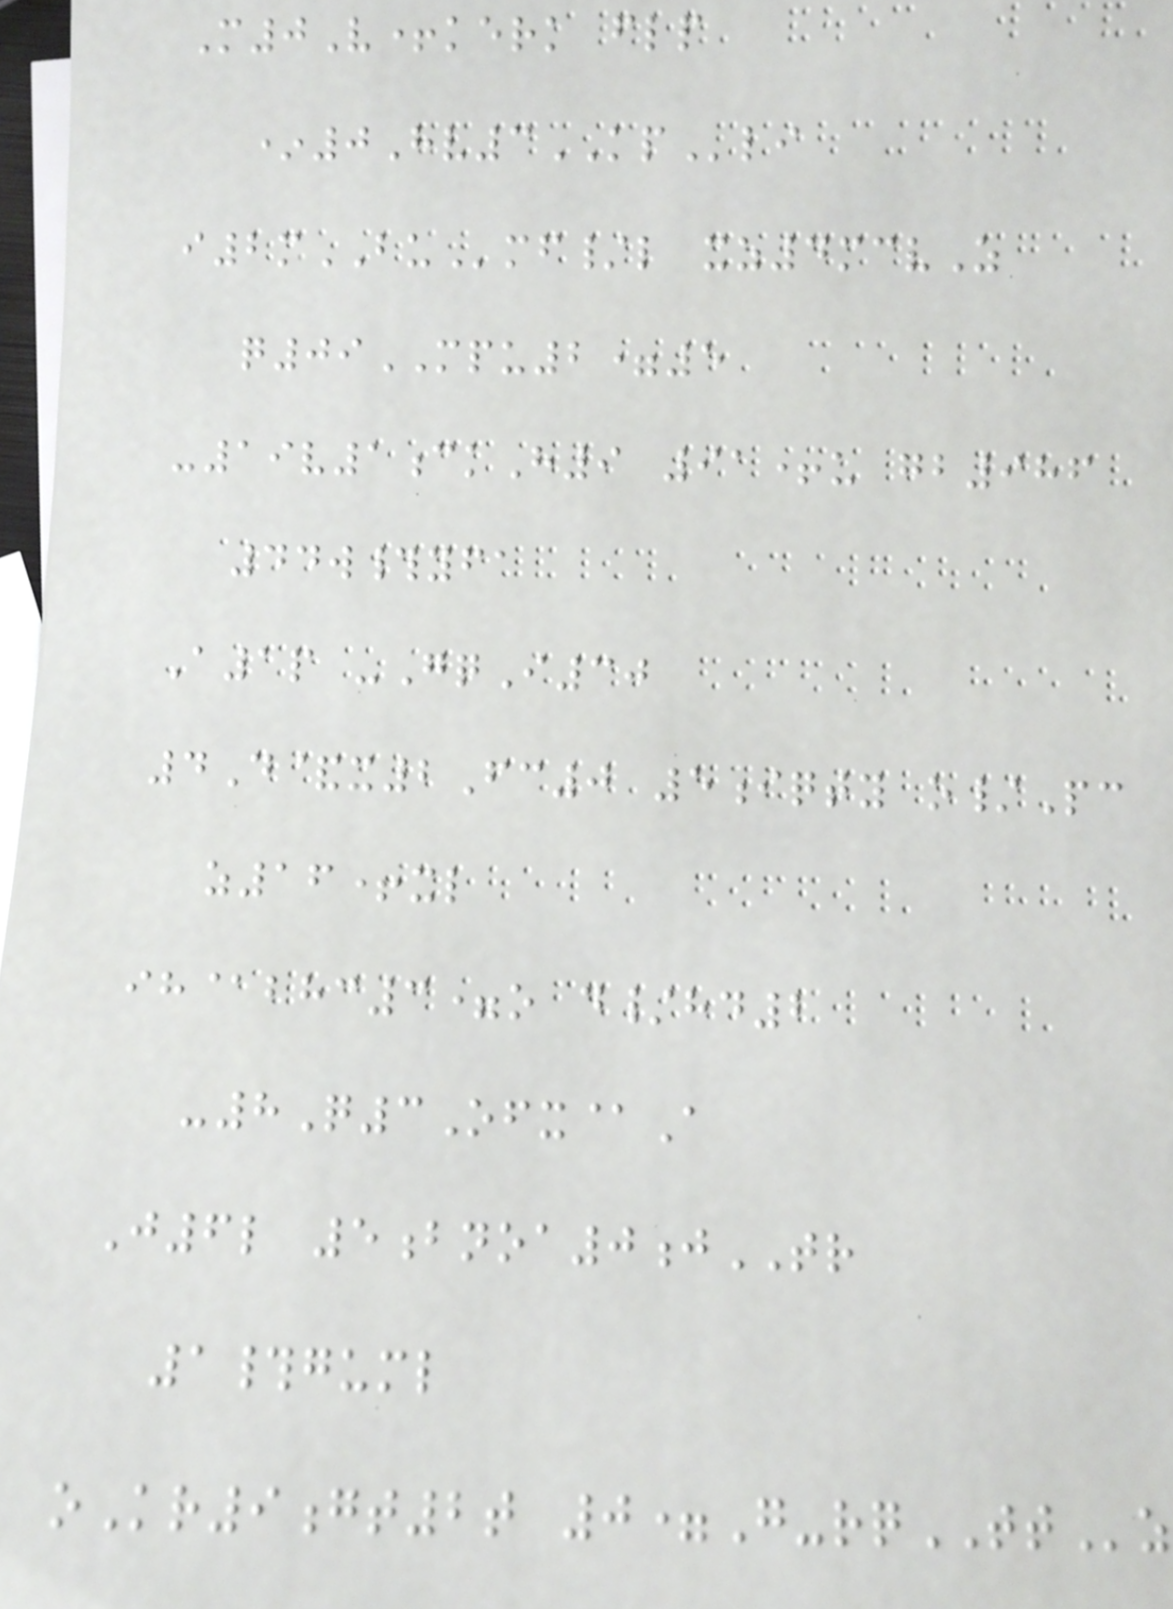M0V+kerk flp
*0Hv3KPli
i2mBUmf/l xz4mcvZ
q09MPU2=5
-19v1ckH9 91+u gb986
44w#yfa
A1p -GqI30
4D&x2Fc0 5iqty o/Pc
z16+xl
ih@bhc3=o d/hd2
-8Q3Ofx@A
J6l 5bnoa0jTR
1#guml
oKr9gt2t 0=G-rqTTz
